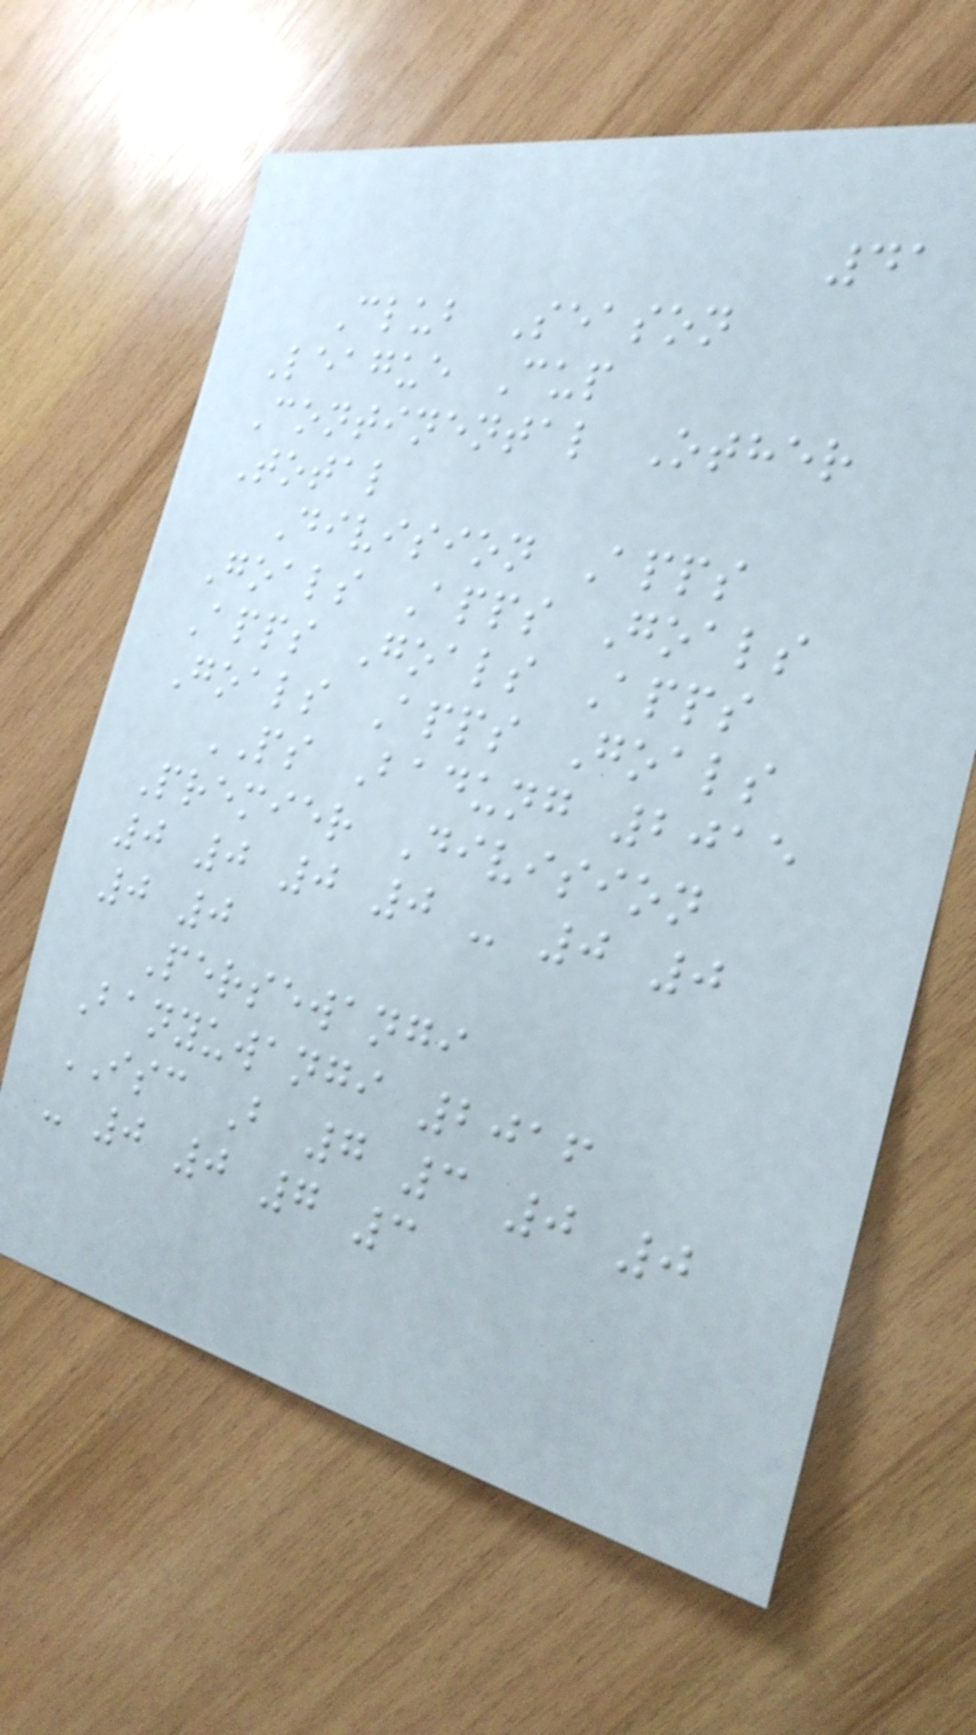41
Club Season
League Cup
Continental Other
Total
Division Apps
Goals Apps Goals
Apps Goals Apps
Goals Apps Goals
PS Badung 2015
Premier Division
0 0 0 0 - 0 0
0 0
Persewangi
Banyuwangi 2016
ISC B 7 3 0 0
- 0 0 7 3
